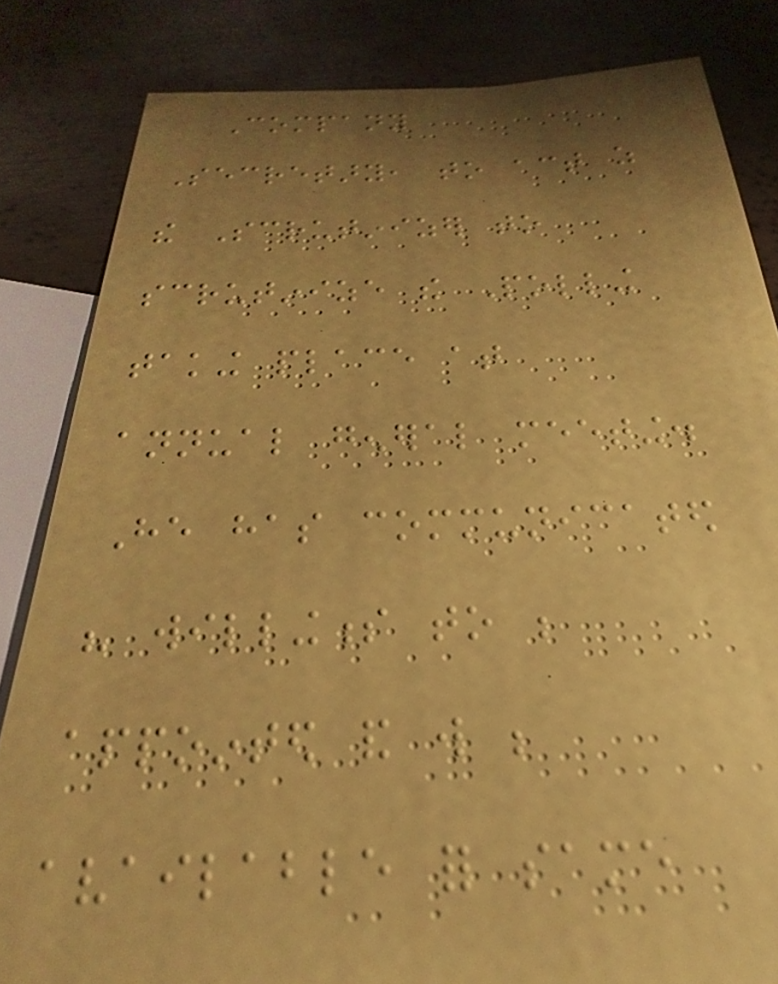Company
Secretary, to act as
the Scrutinizer to
scrutinize the Polling
taking place at
annual general meeting.
He has communicated
his willingness to be
appointed and will be
available for same
